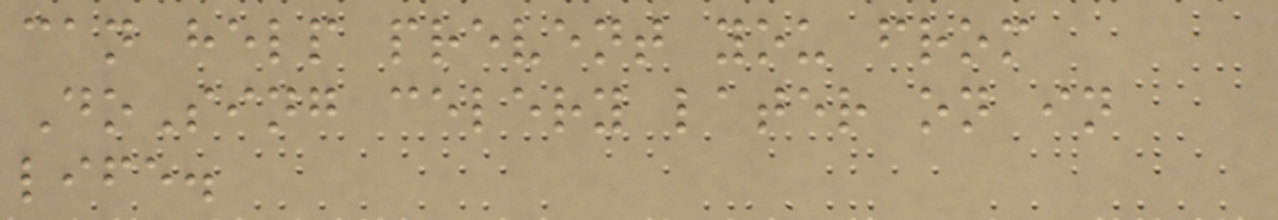can help prevent you from
DoSing celery later on in
life.
